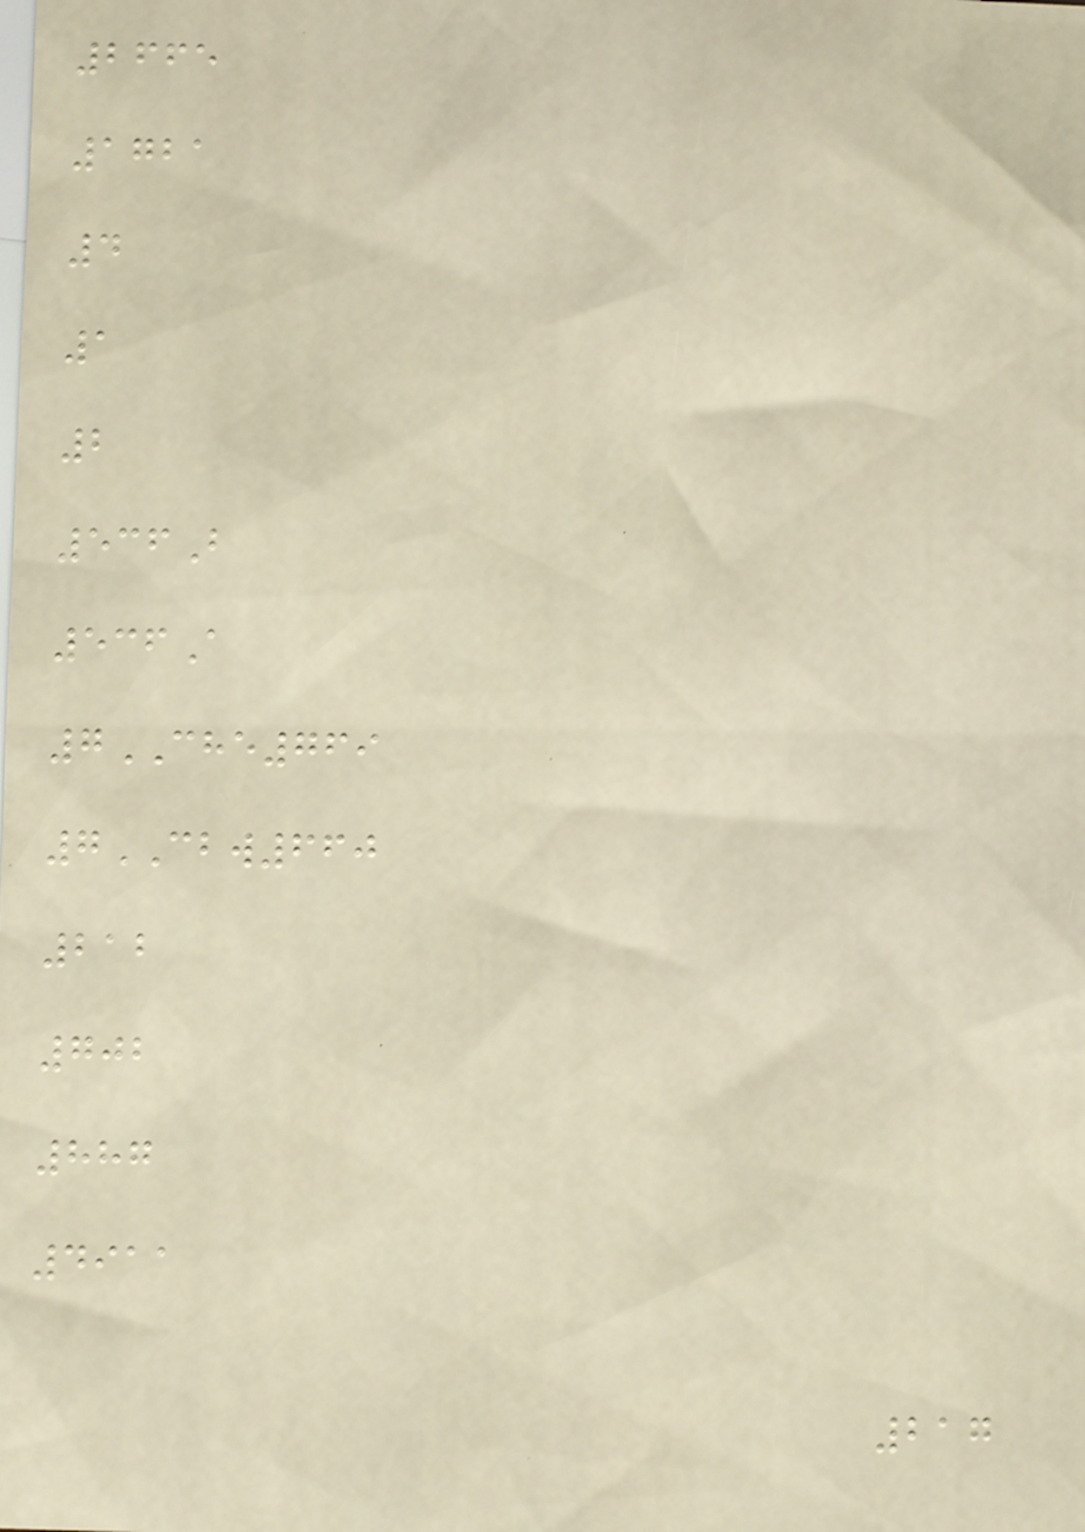2665
1721
4
1
2
536B
536A
7CHE769
7CBW660
212
702
887
4911
217
